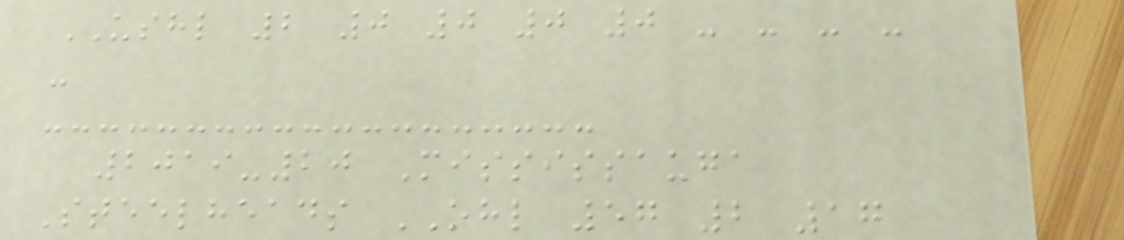USHL 2 0 0 0 0 - - - -
-
2019-20 Mississauga
Steelheads OHL 57 2 17
